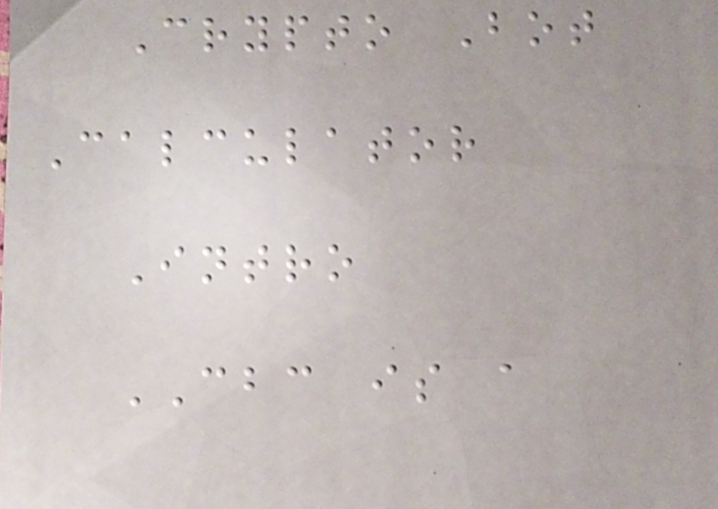Crypto Bot
Calculator
Intro
CBC is a
